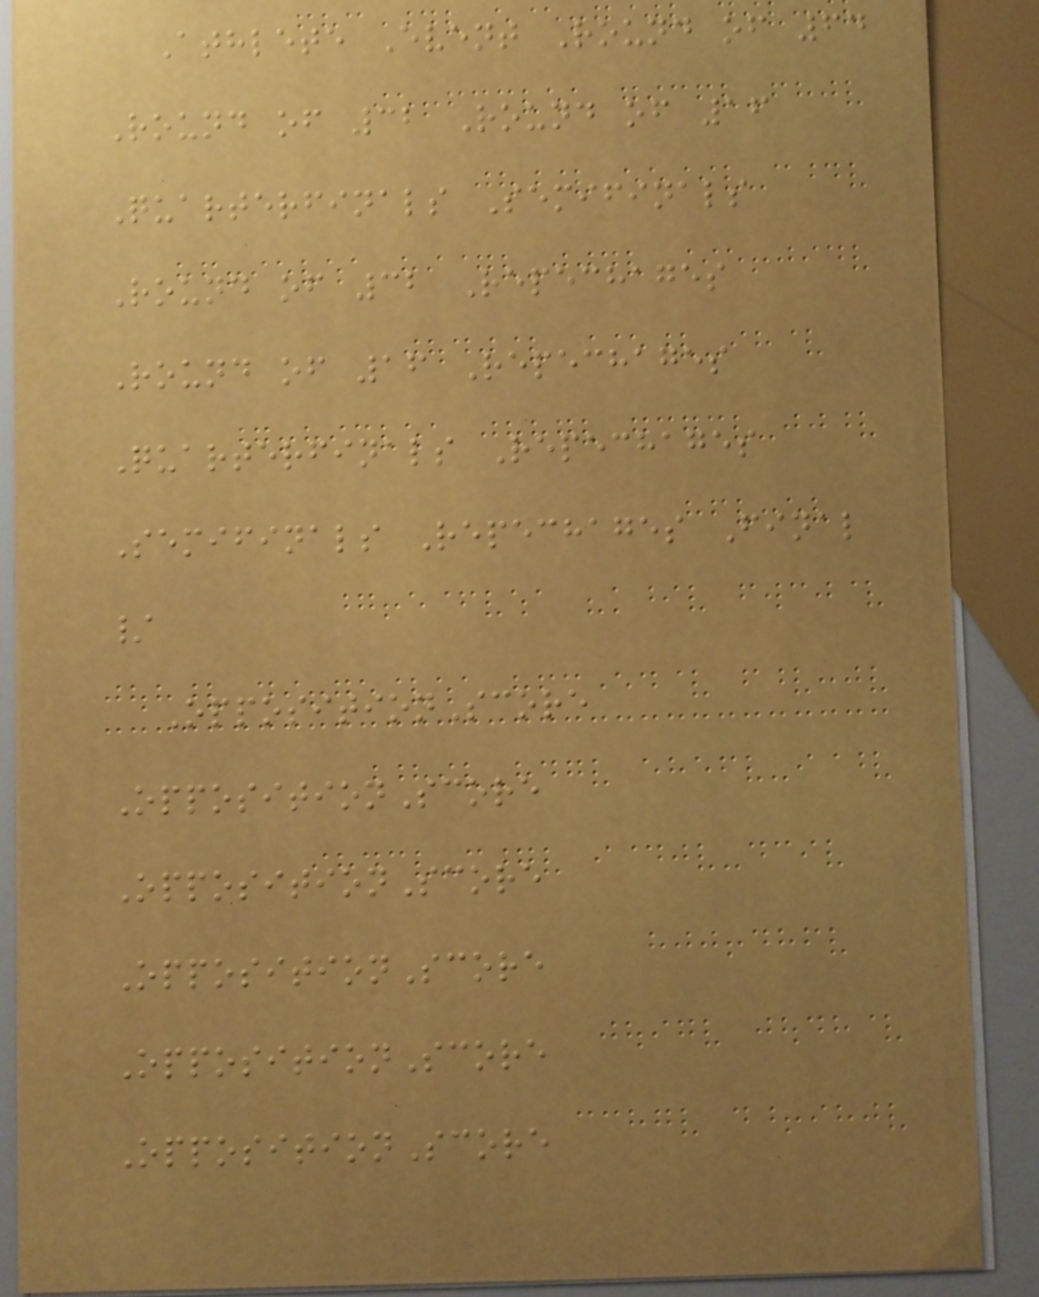Athlete Event Round of 64
Round of 32 Round of 16
Quarterfinals Semifinals
Round of 32 Repechages
Round of 16 Repechages
Quarterfinals Repechages
Semifinals Repechages Final
/
OppositionScore
OppositionScore
OppositionScore
OppositionScore
OppositionScore
OppositionScore
